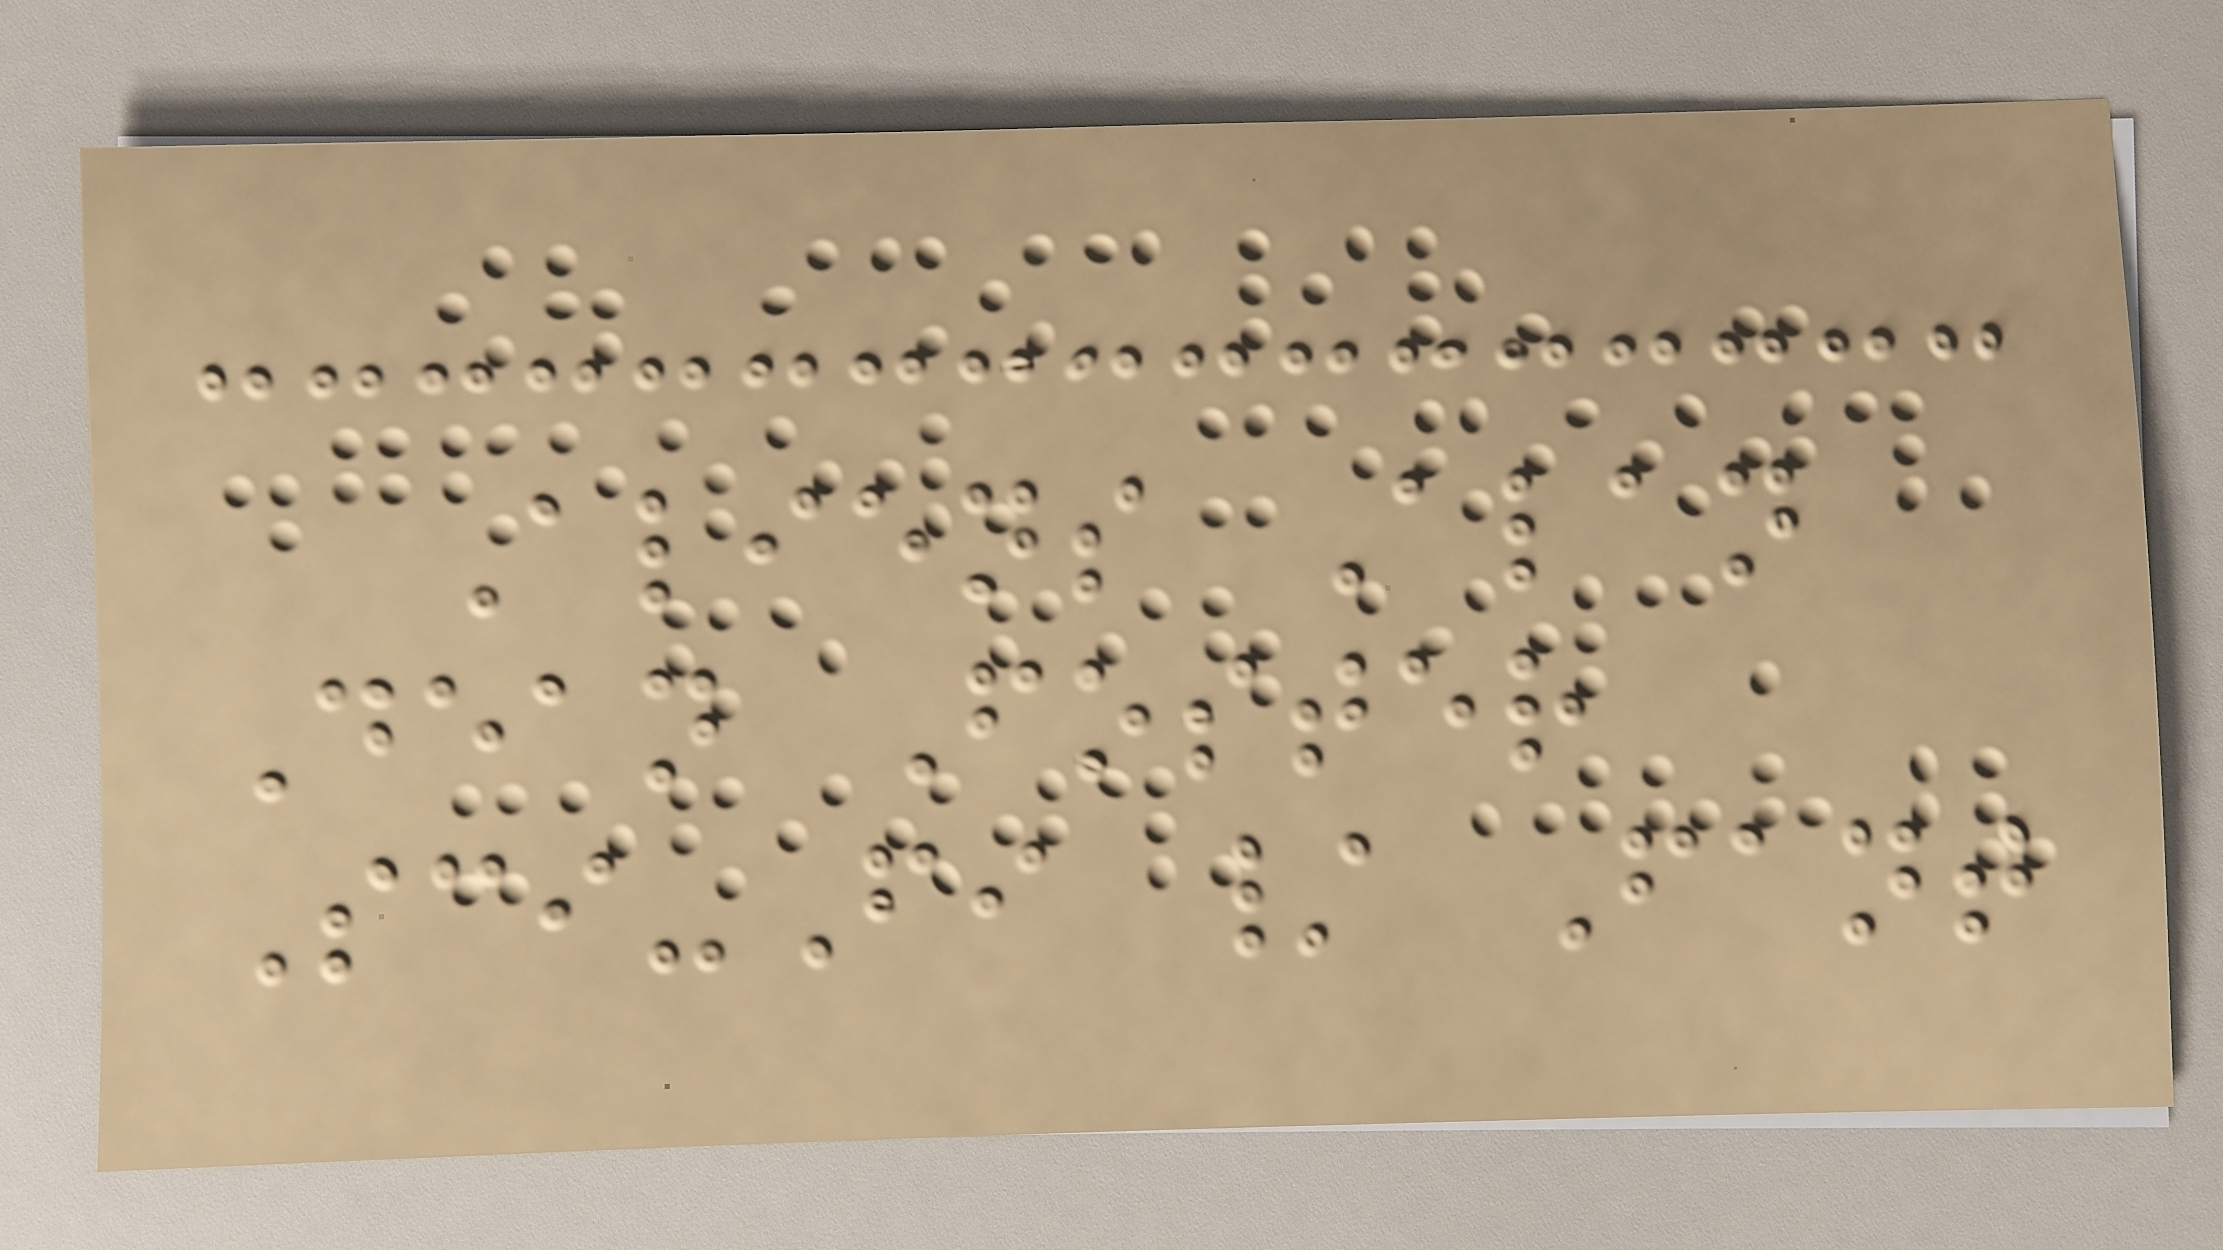Aliens Alan
Dean Foster
Sci-Fi / Fant
